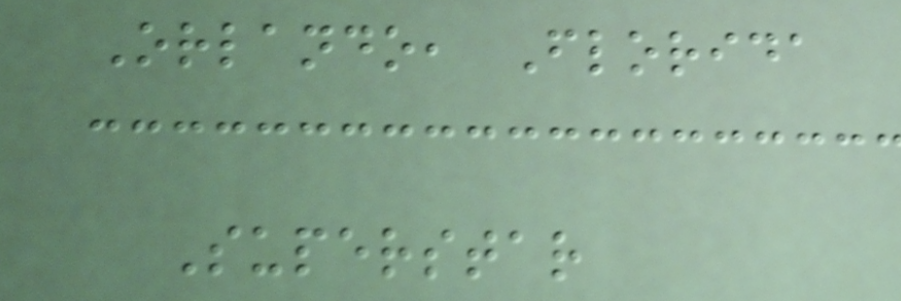Orlando, Florida
Superstar
